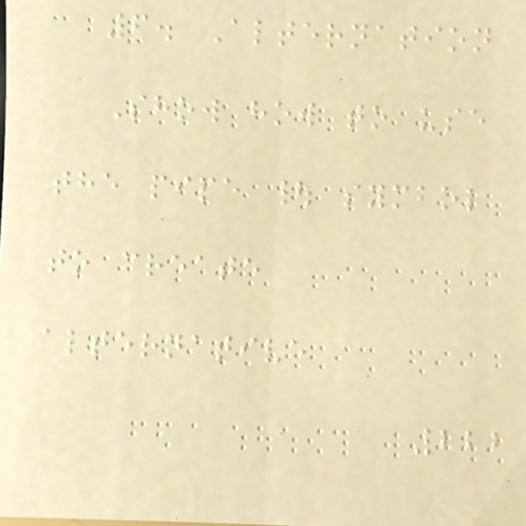6. Alternation
Show how to use
the pipe | symbol
to create
alternative
222
